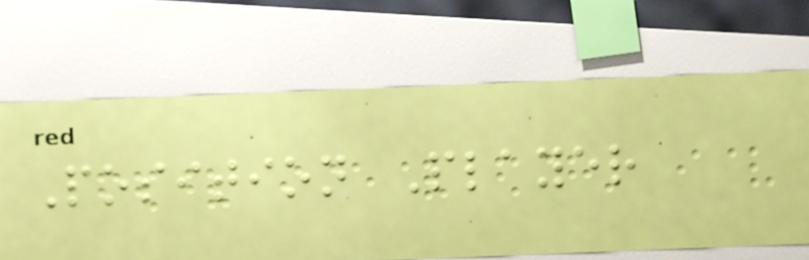Position Player
